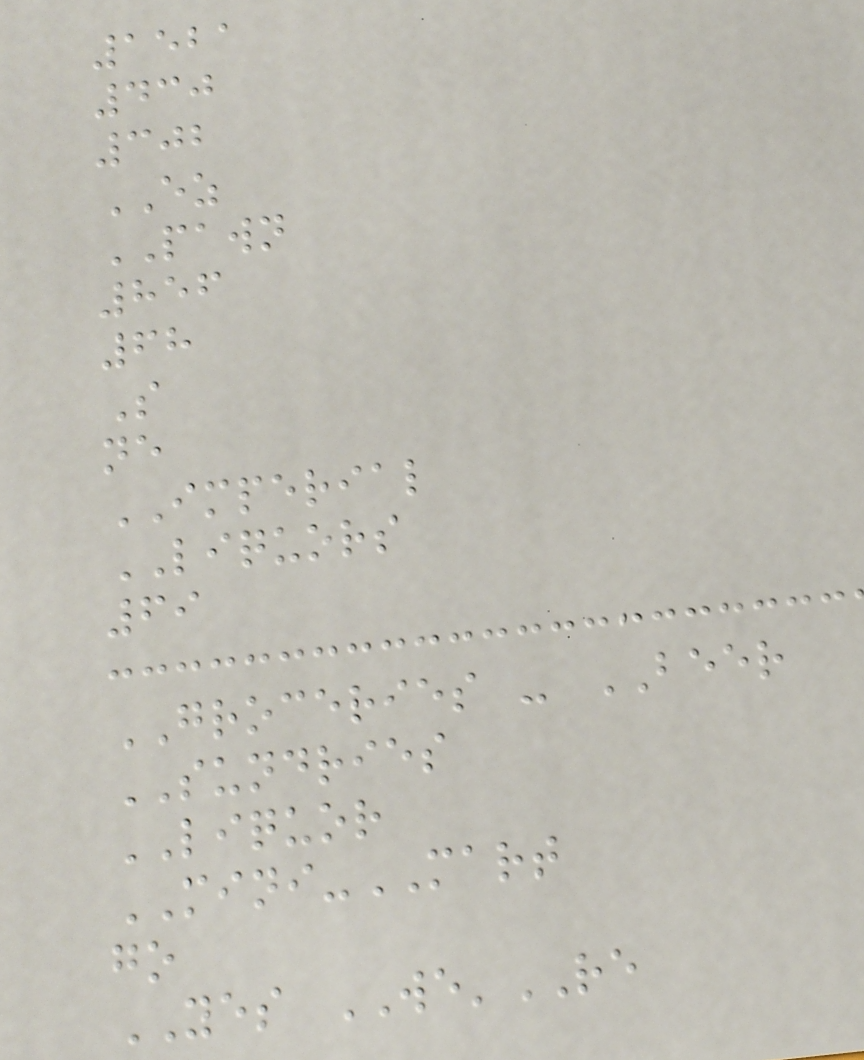1521
430
302
EZ
PAWN
856
68
S
ne
IMPERIAL
LIQUORS
69
GROCERIES - BEER
SUNDRIES
LIQUOR
MINI-MART
go
YES WE'RE
